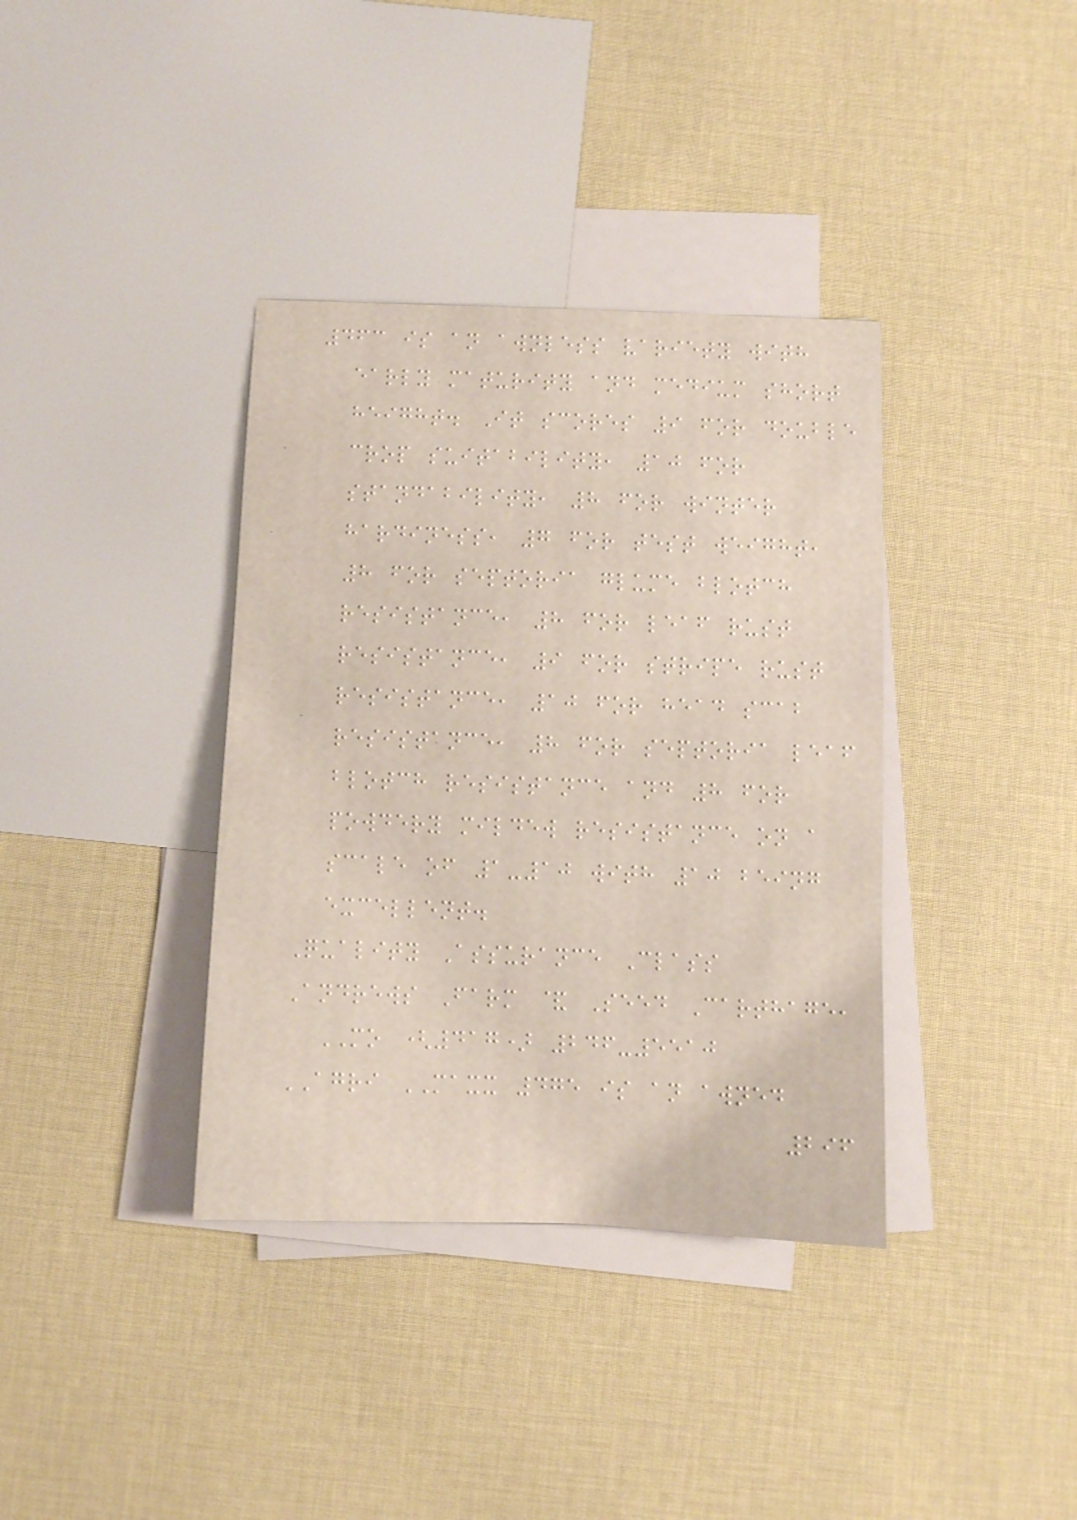463 is an awnless variety with
early maturity and medium short
height. It scores 9 for double
crop suitability, 10 for
standability, 8 for winter
hardiness, 7 for test weight,
8 for septoria glume blotch
resistance, 8 for leaf rust
resistance, 9 for stripe rust
resistance, 10 for head scab
resistance, 8 for septoria leaf
blotch resistance and 8 for
powdery mildew resistance on a
scale of 1-10 with 10 being
excellent.
Quality Assurance Class
Andrews Farm & Seed Carthage,
MO (417) 246-5510
AGRI MAXX 475 is an awned
296
